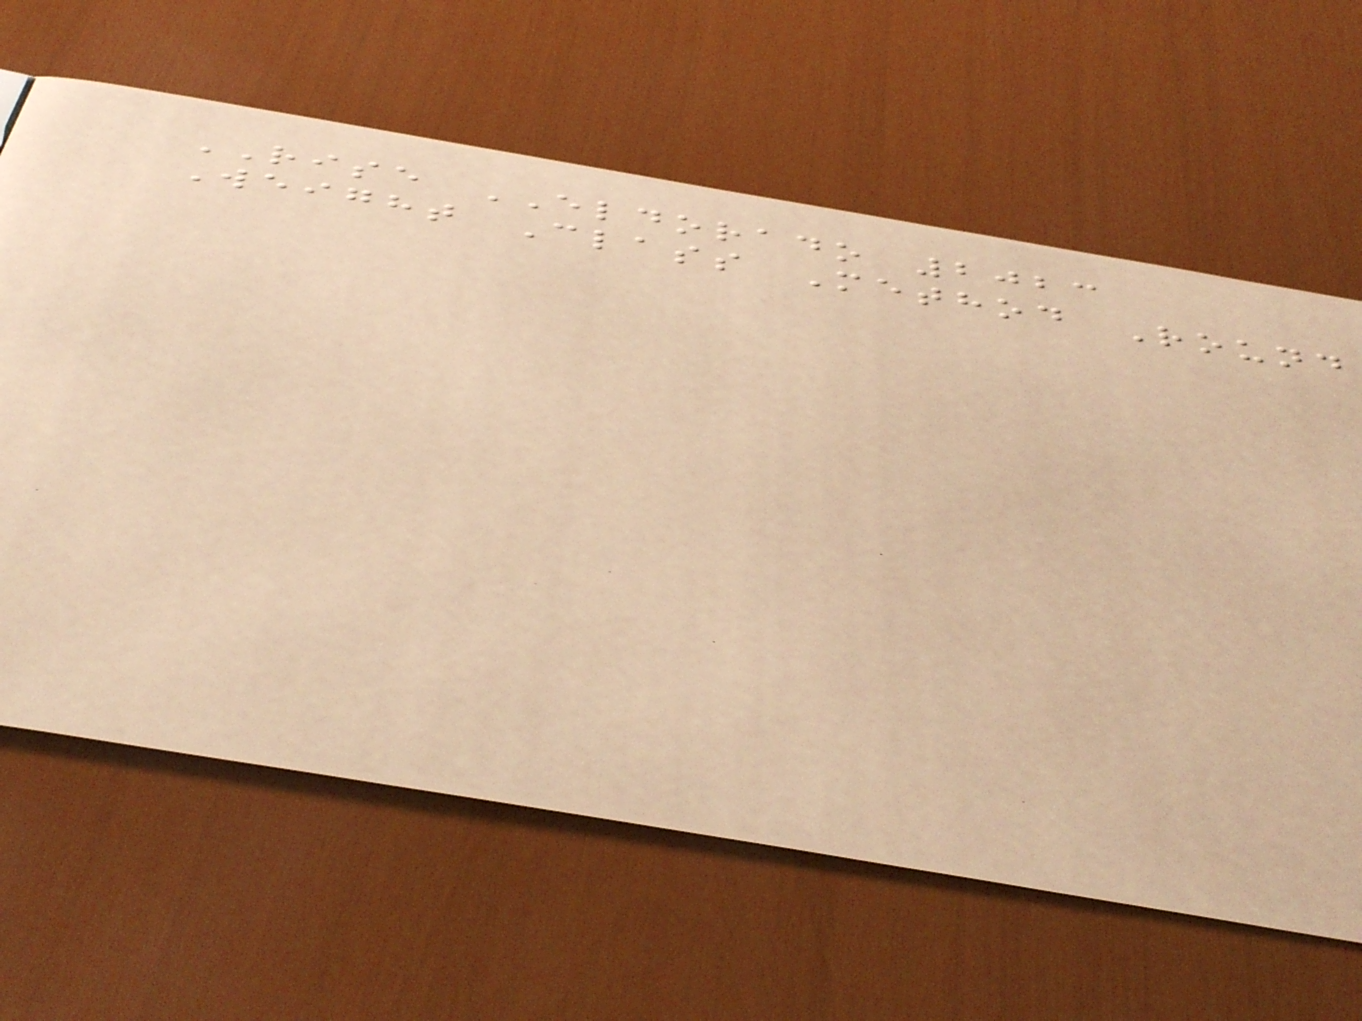RISE ELDORADO 2023
Weight Class Method Round
